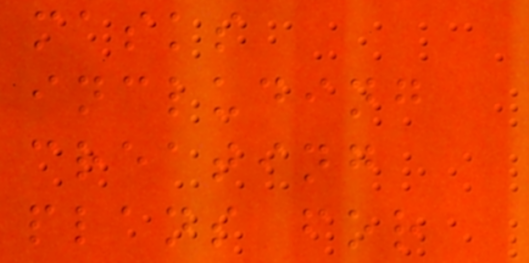masks
including
creating
plans for
